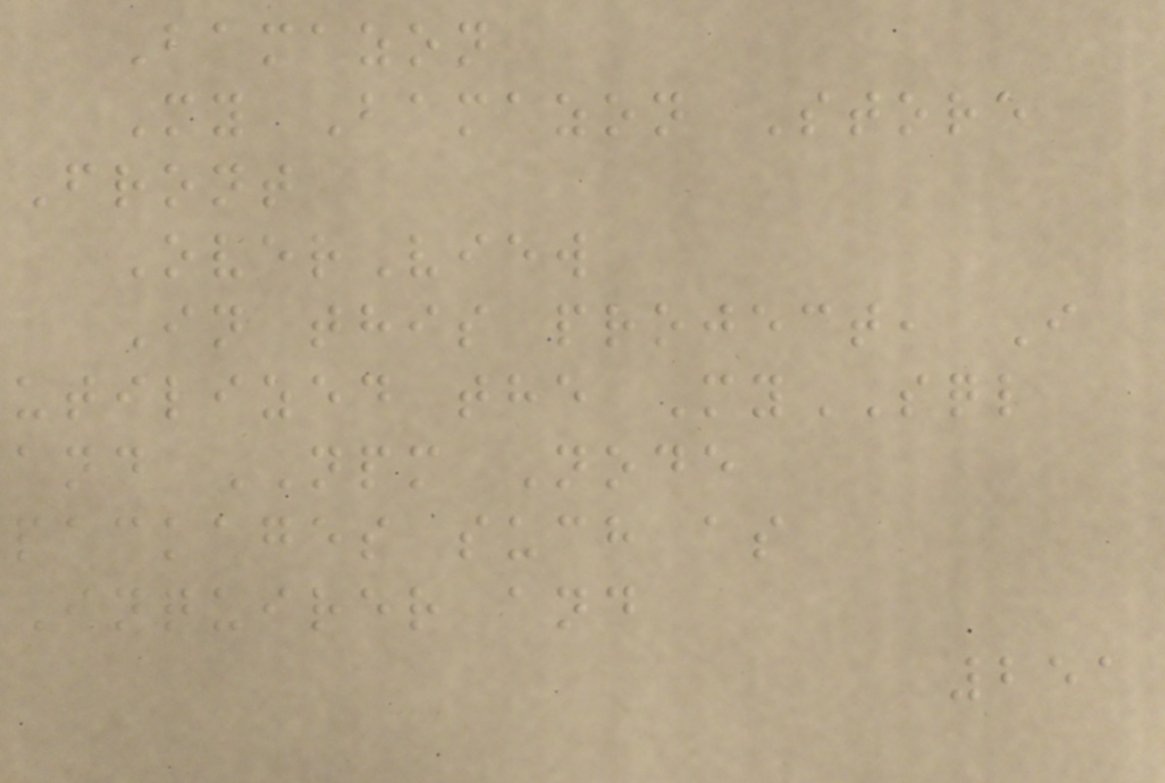Bamazon
My Bamazon Store
Front
OverView
In this project, I
utilized the MySQL
and NPM Node
packages such as
Inquirer and
251
